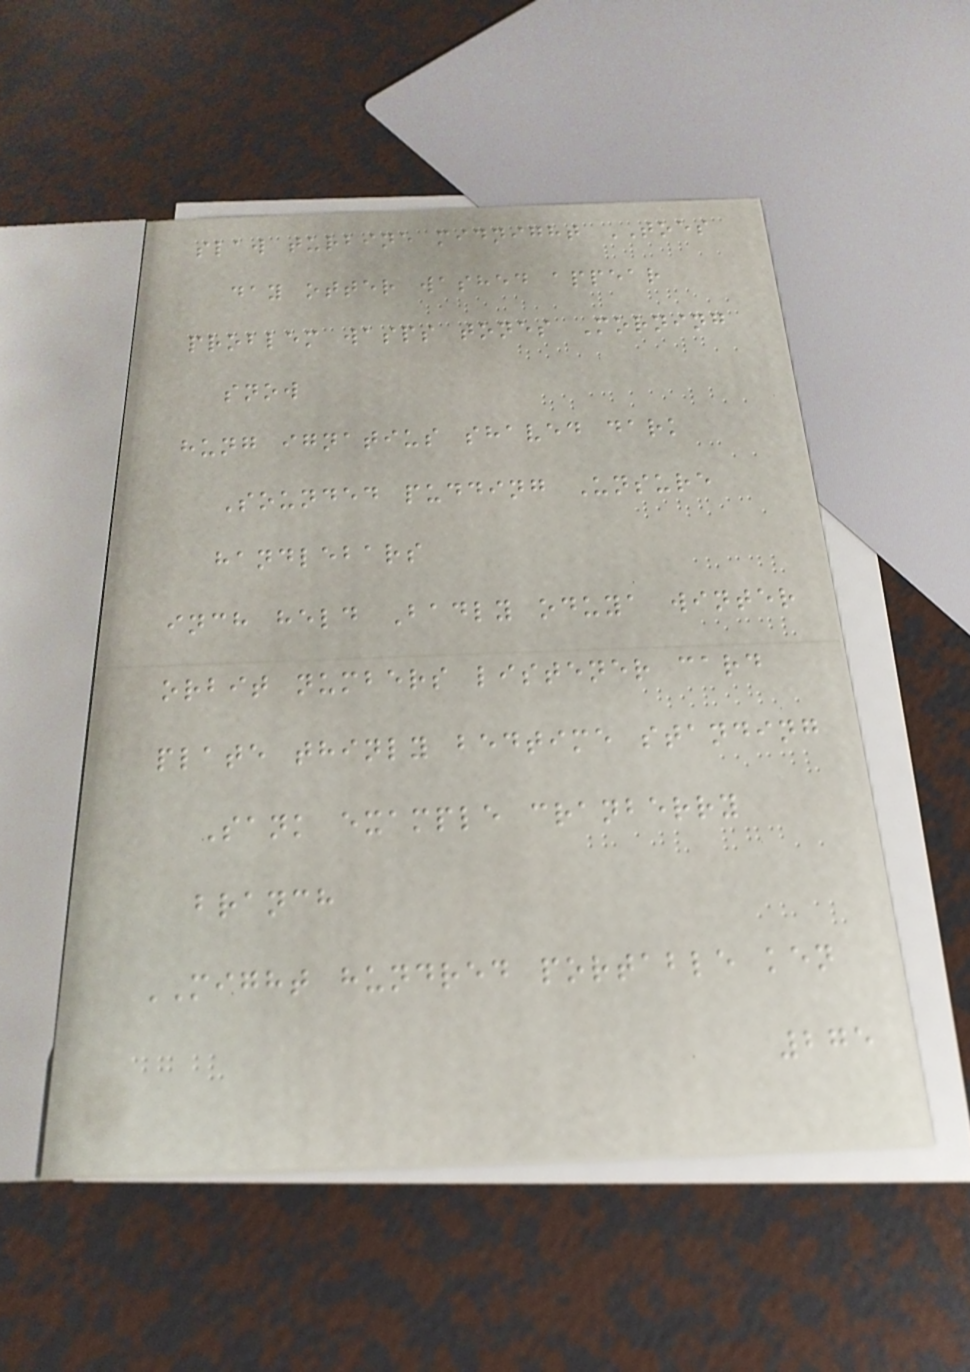slaw turbine midnight TOES
day otter washed appear
problem wasps tones Morning
snow
hung ignatius shaved dark
Sounded pudding Unsure
handlebars
inch held Badly oduya winter
orbit numbers listener card
plate thinly bedtime standing
Sank example cranberry
branch
MIGHT hundred portable ken
275
